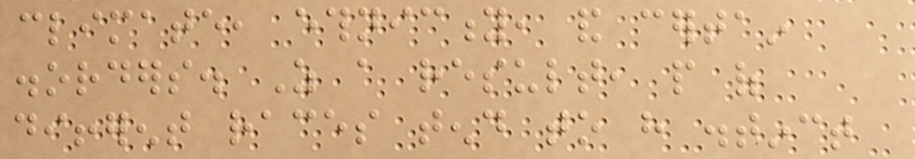climate, ethnicity, and certain
disorders. As a result, people of
different races tend to have distinct
